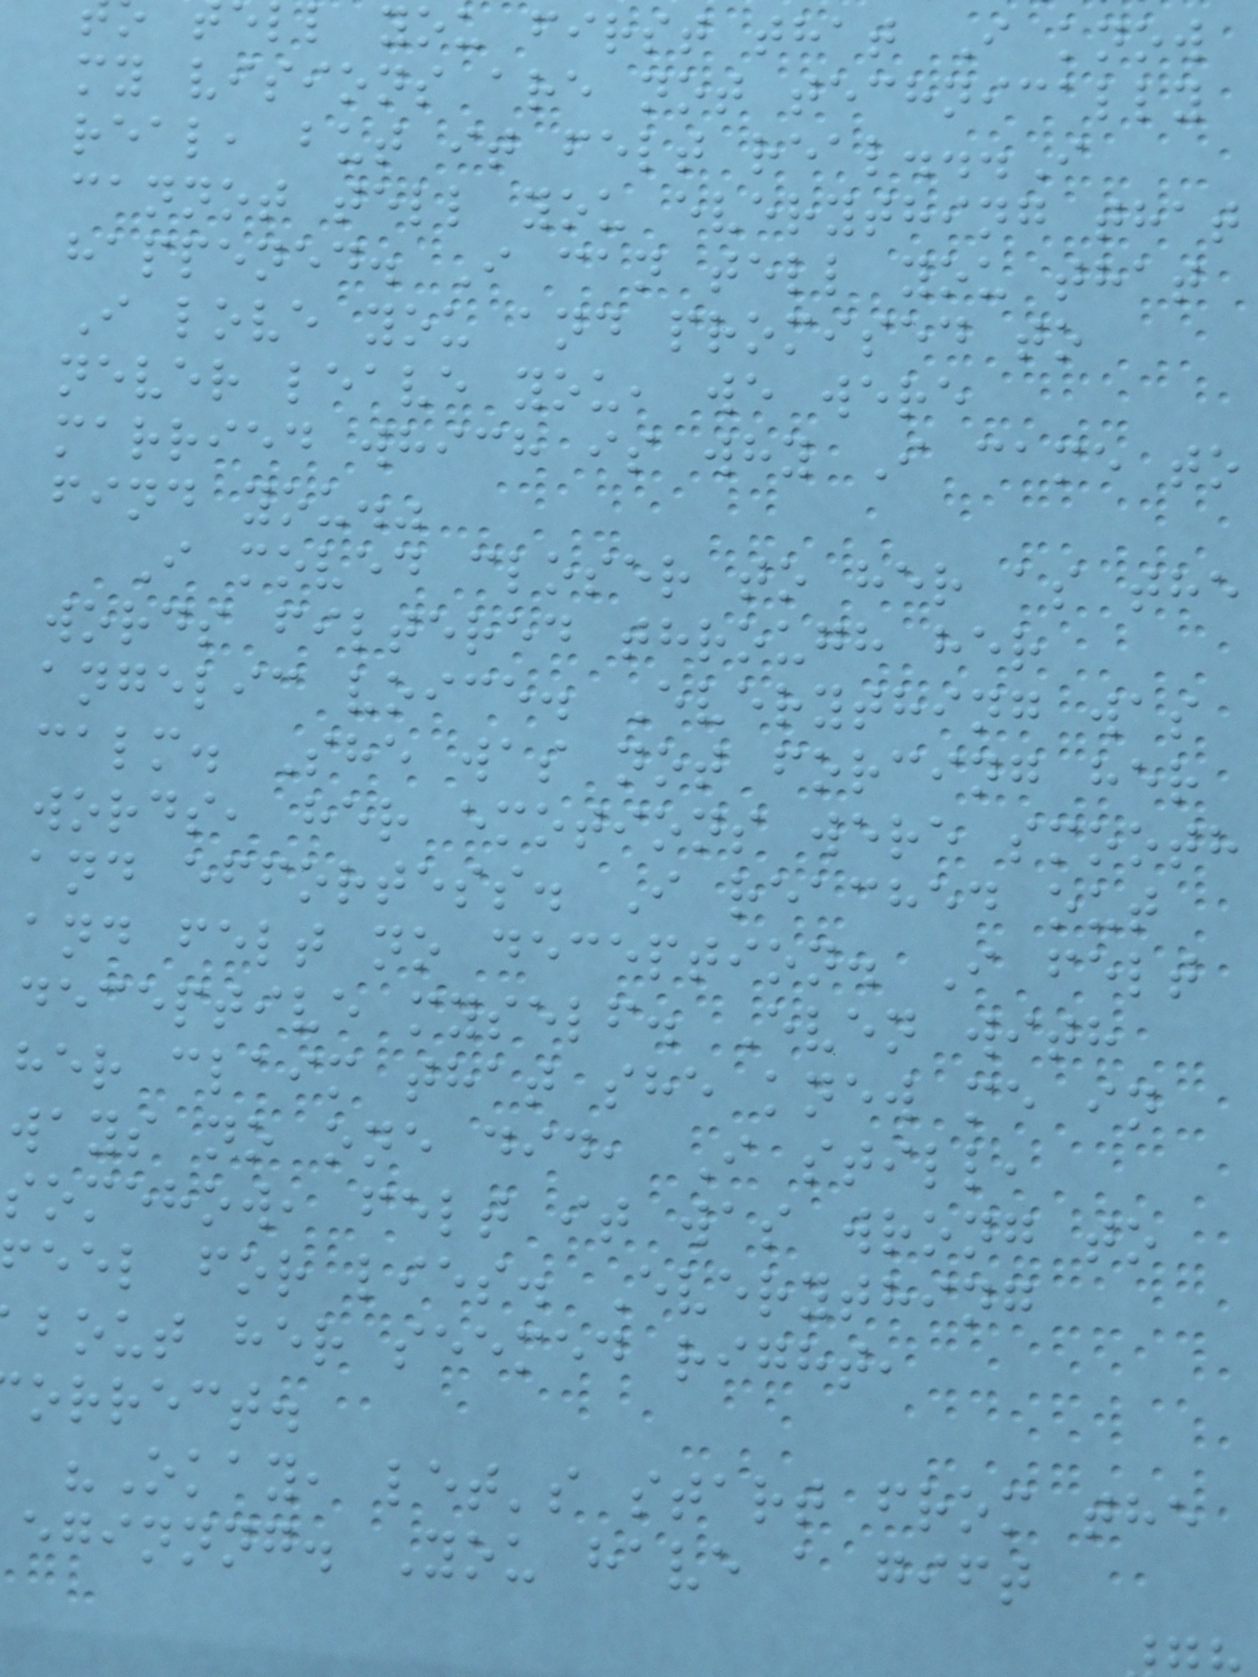l you first that I know
my visions are not technically
real, but it felt real...I
cannot tell you everything that
happened. I can tell you that
I love you and promised to
never leave you, we were
married which is why I came to
find you."
I moved closer to her as the
words filtered through her
angelic voice. Everything was
calm. She was not forcing her
words, her emotions were smooth
and effortess. I reached out
and felt no deception. I felt
deceptive myself. Even with
her claim that she knew me in
ways no one did, I still,
somehow, felt it was wrong to
eel for lies. Everything
bout her seemed right,
orrect.
"Okay, let's start from the
eginnng. You have a gift
